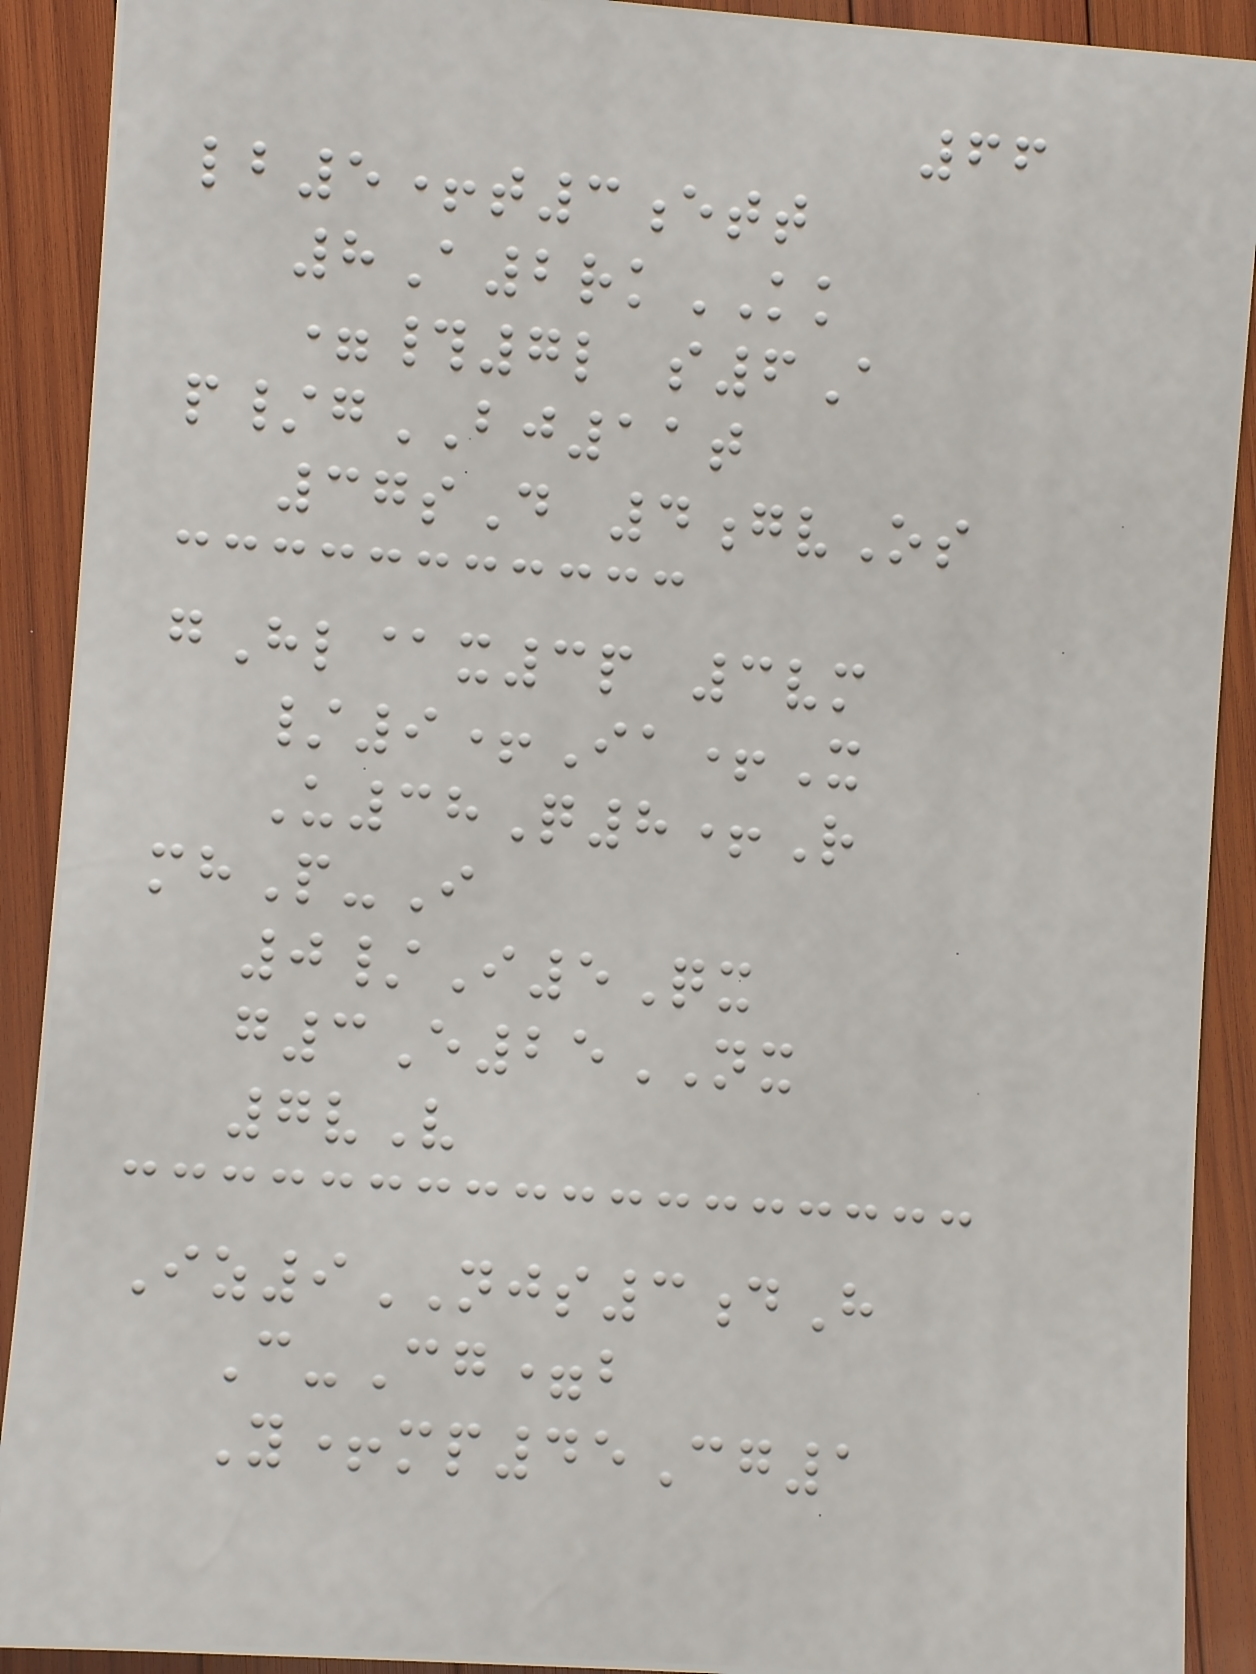66
lb5+t3ett
8A2rkKK
=#7l s6A
p/gBJ11t
37sD 4gvOs
gHl@x3p 3vm
/9+Ia+X
U38Q8+R
mhP-I
0/I5Qx
g3E25NX
7vV
Iz9NJS3dH
C-Cg=b
Y+mp45Cg1
